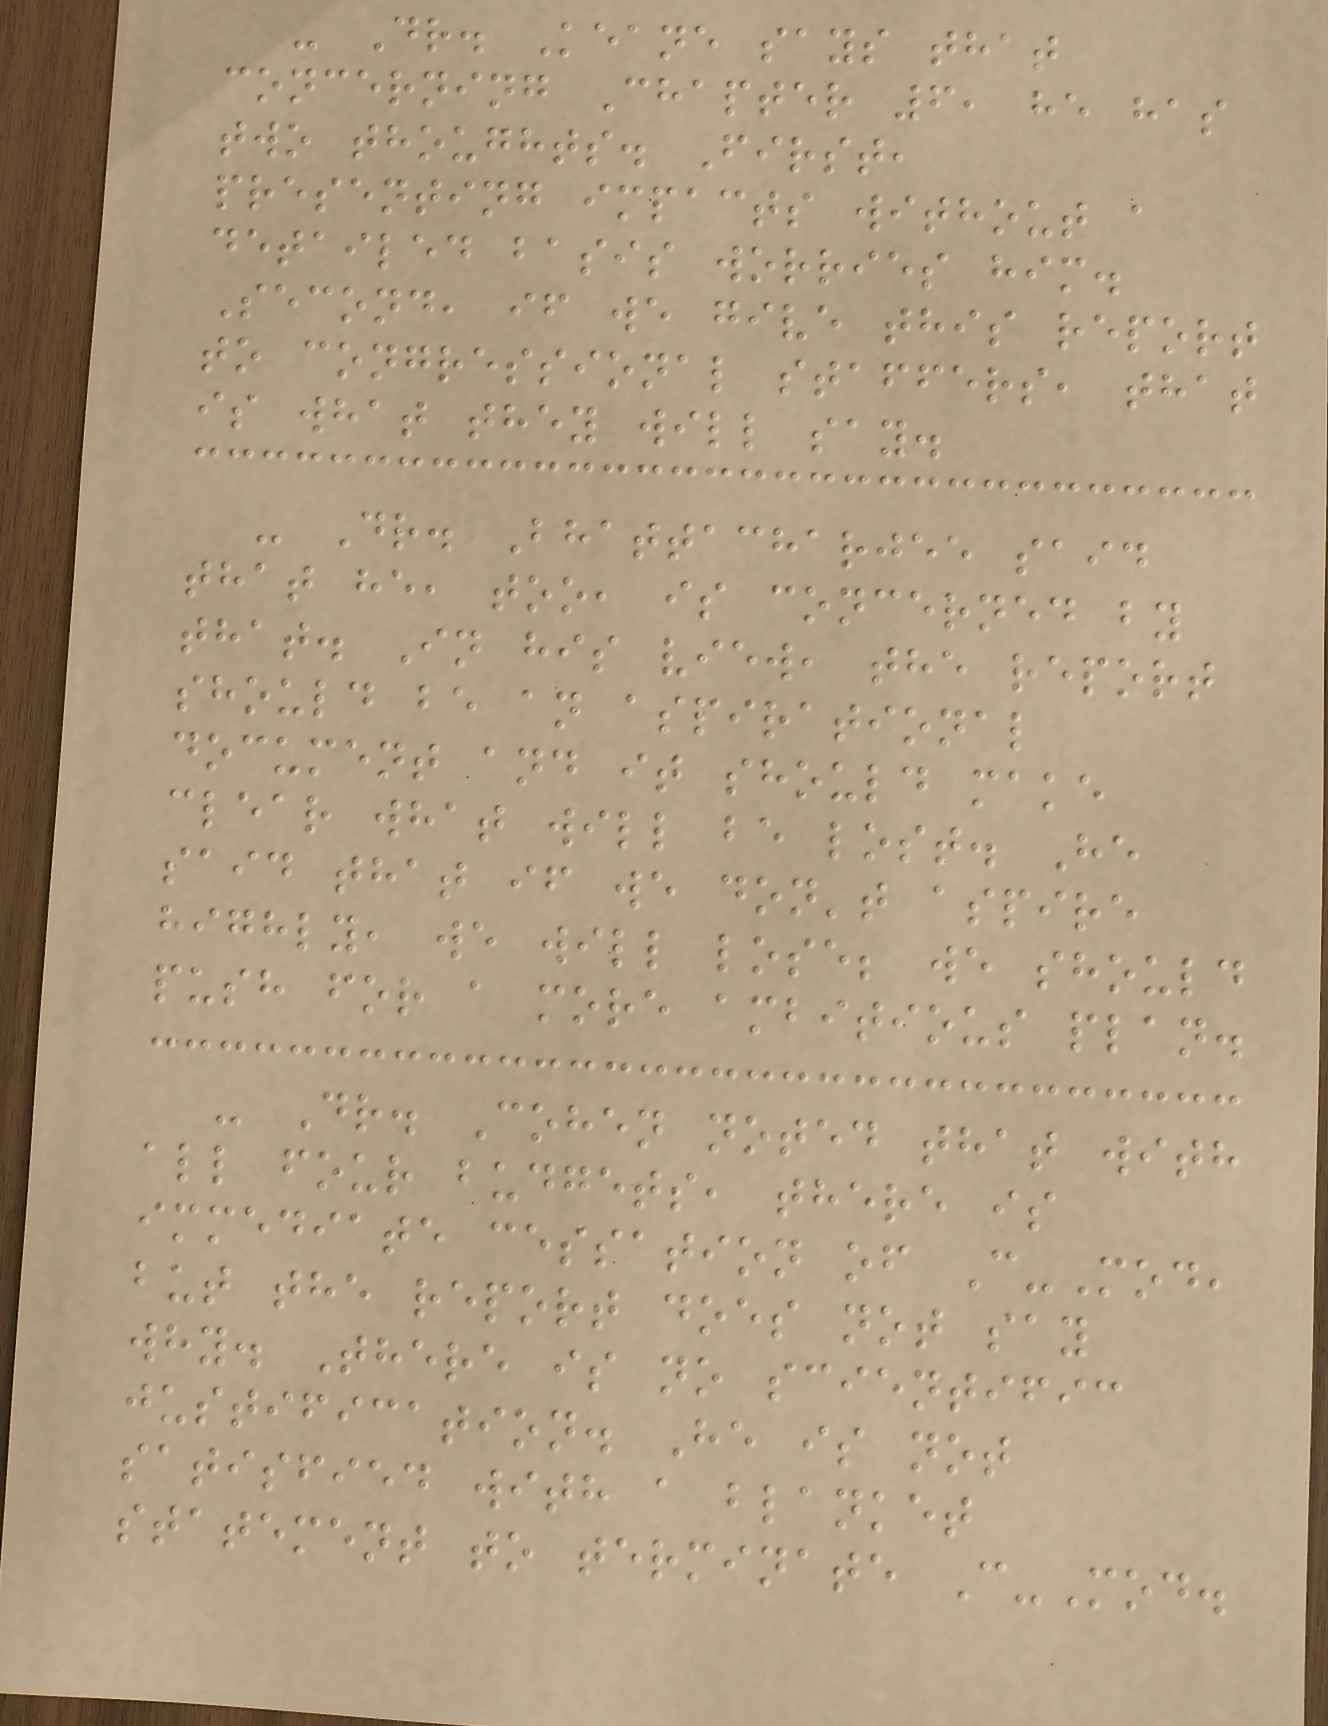- Dr. Keane says that
concerning Chapter 6, he has
two thoughts. First,
presenting impacts without a
detailed basis worries him.
Second, if we give this report
to congressional staffers, that
is what they will say.
- Dr. Bhattacharjee said
that he, too, is concerned by
that. In his view, the report
should be an aspirational
document and it should make
clear what will be lost. He
said that if we don't aspire
highly, we will lose; we should
push for a more ambitious plan.
- Dr. Cohen noted that with
all four budgets, there is
immediate cessation of C-Mod,
but the report does not say
why. There is no scientific
justification. He is not
satisfied with a blanket
statement to terminate C-Mod.
